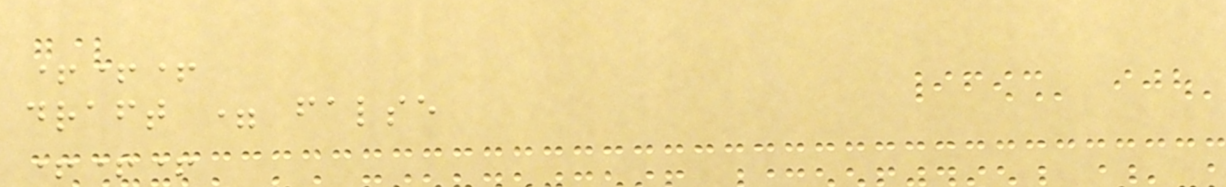+++
draft = false
+++
